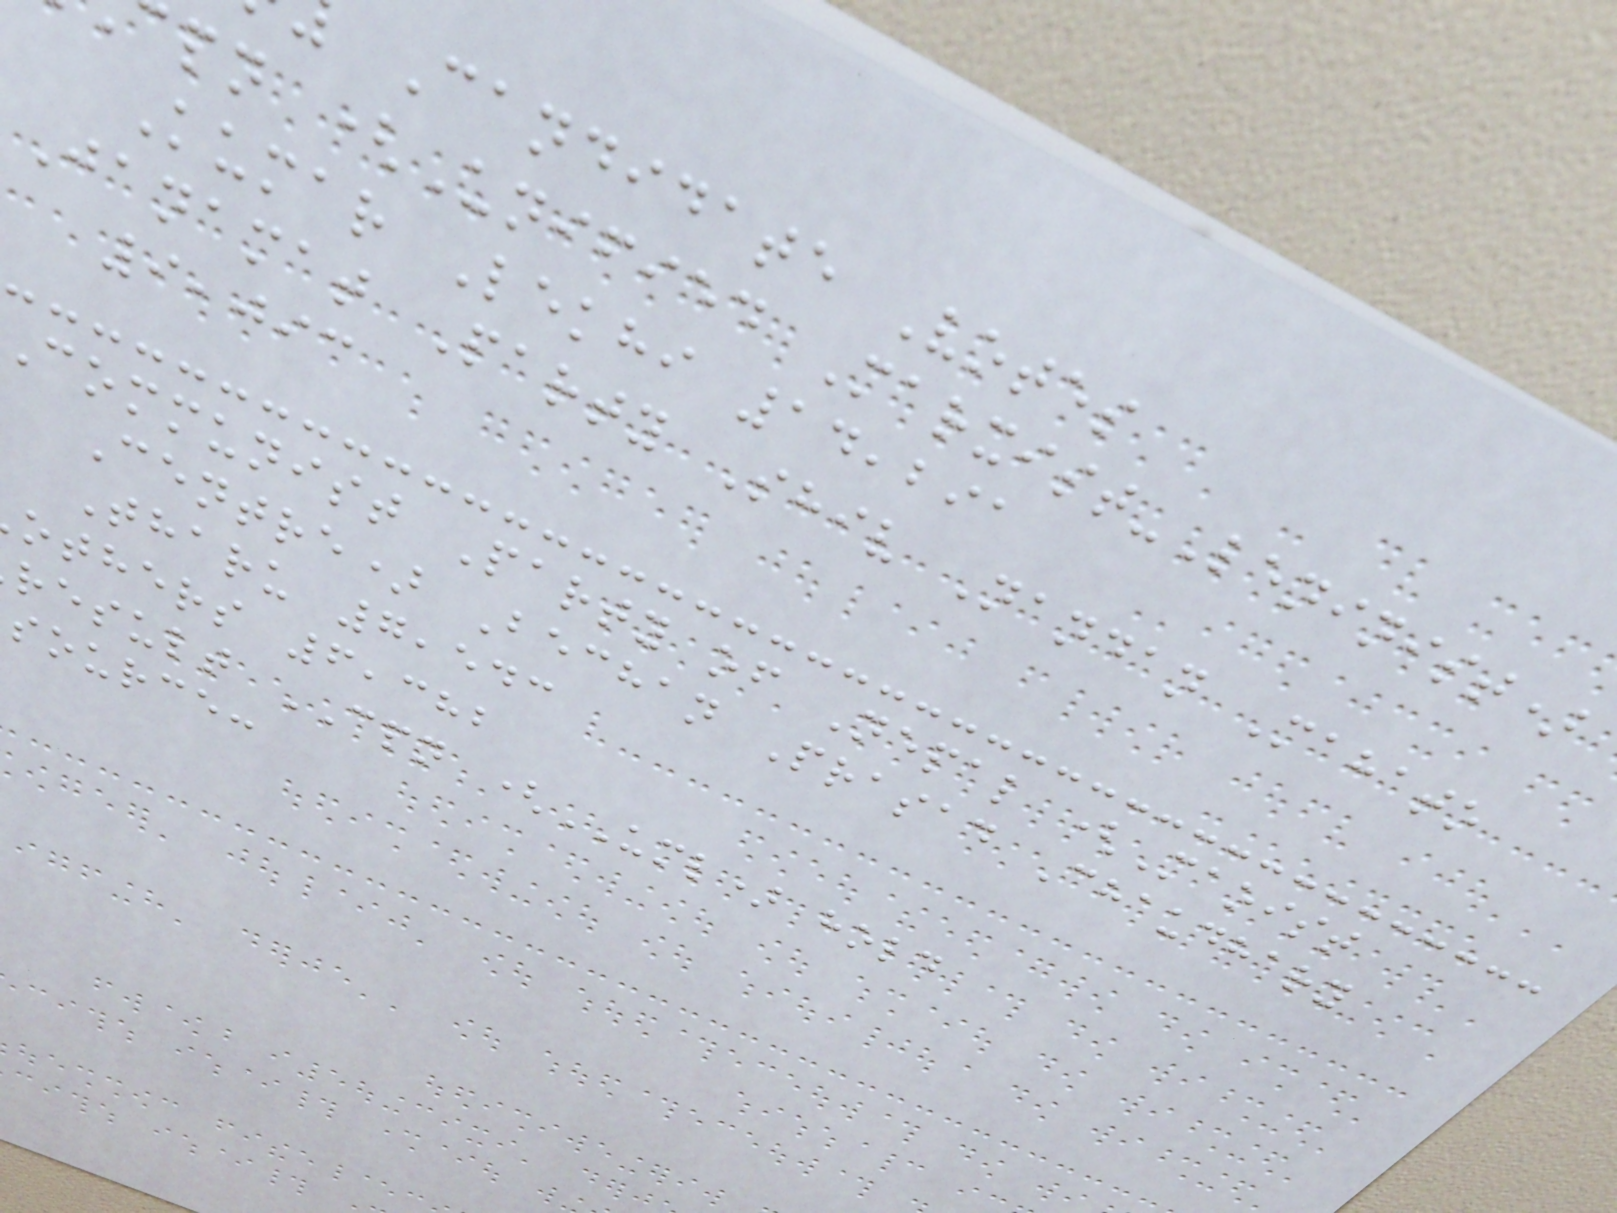Candidate Votes
pn (Unified Marxist-Leninist)
Kumar Lekhi 14,291
Janamat Party Shiv Nandan Mahato
9,093
communist Party of Nepal (Maoist
Centre) Bechan Prasad Chaudhary
Tharu 7,543
others 6,382
result CPN (UML) hold
source:
